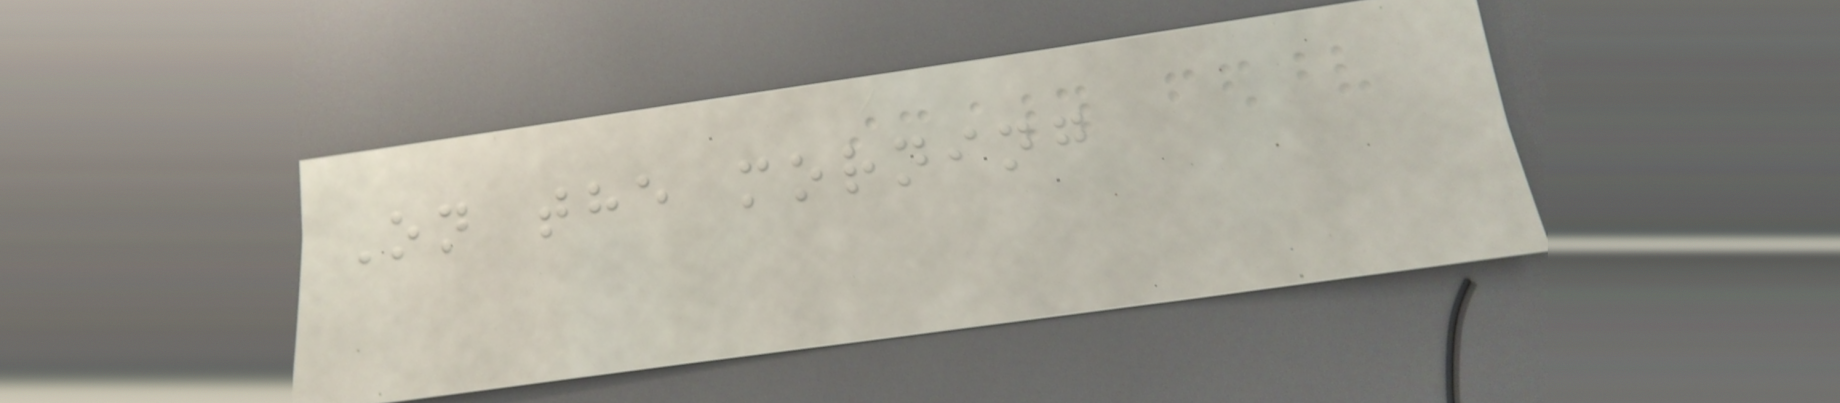On the morning
